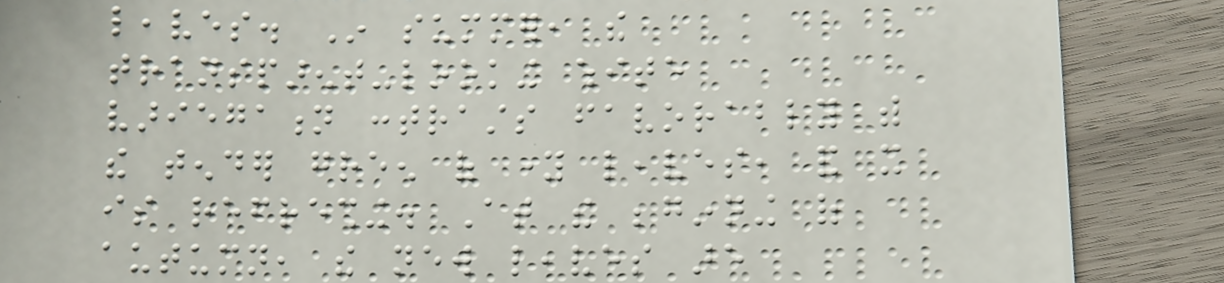leaves. In summer, the
transparent-looking white
variegation contrasts favorably with
the tender green of young leaves, and it
is refreshing. At the beginning of
autumn, the new leaves are
